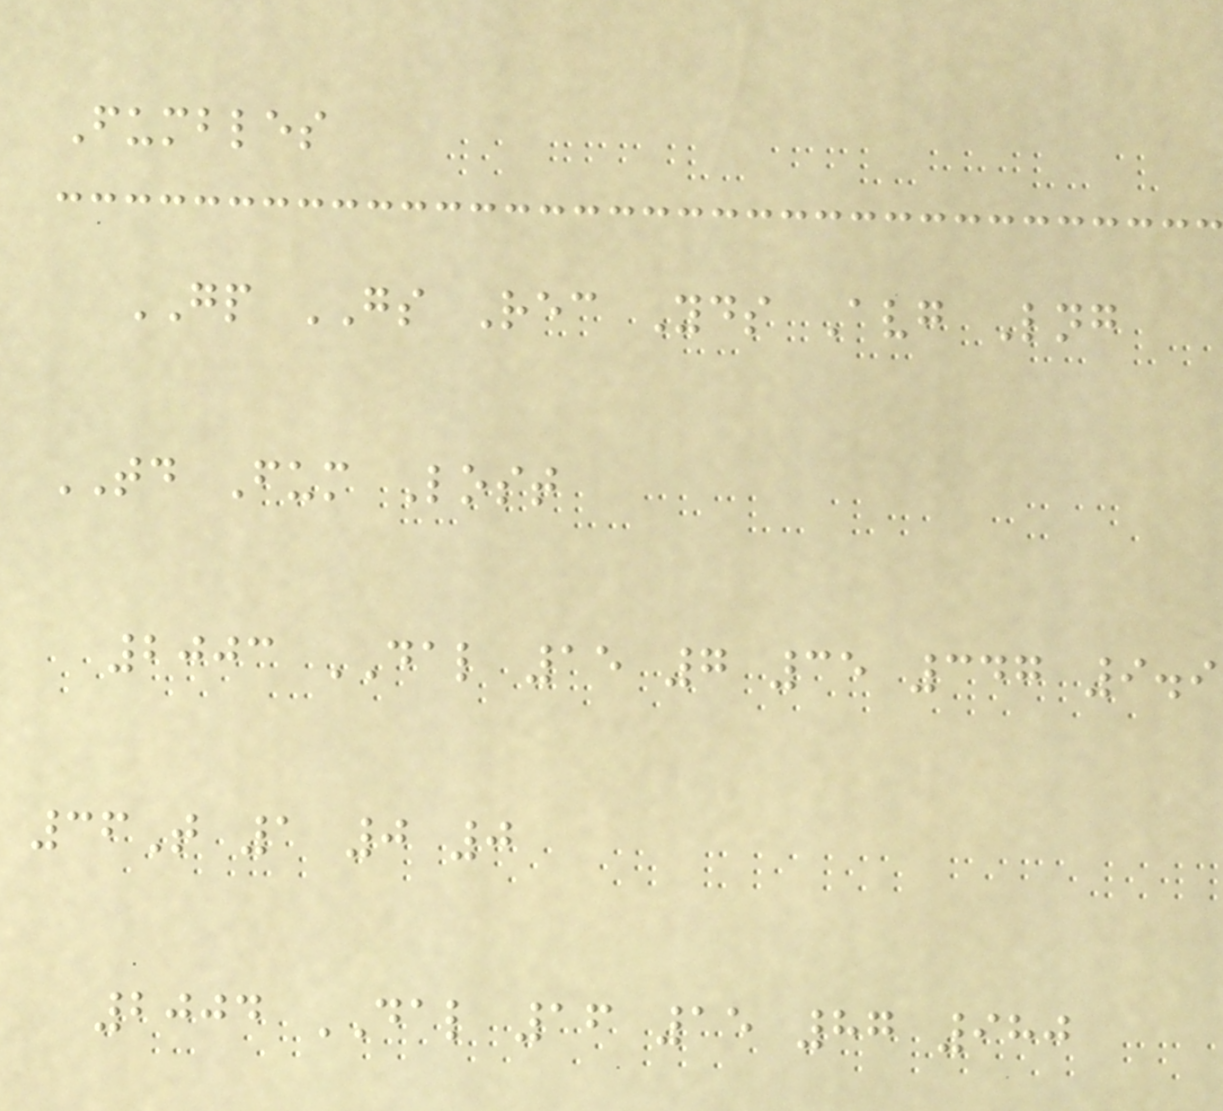Fumbles
GP GS Rec Yds Avg Lng
TD Fum Lost
2003 DAL 15 7 35 347 9.9
36T 1 0 0
2004 DAL 16 15 87 980
